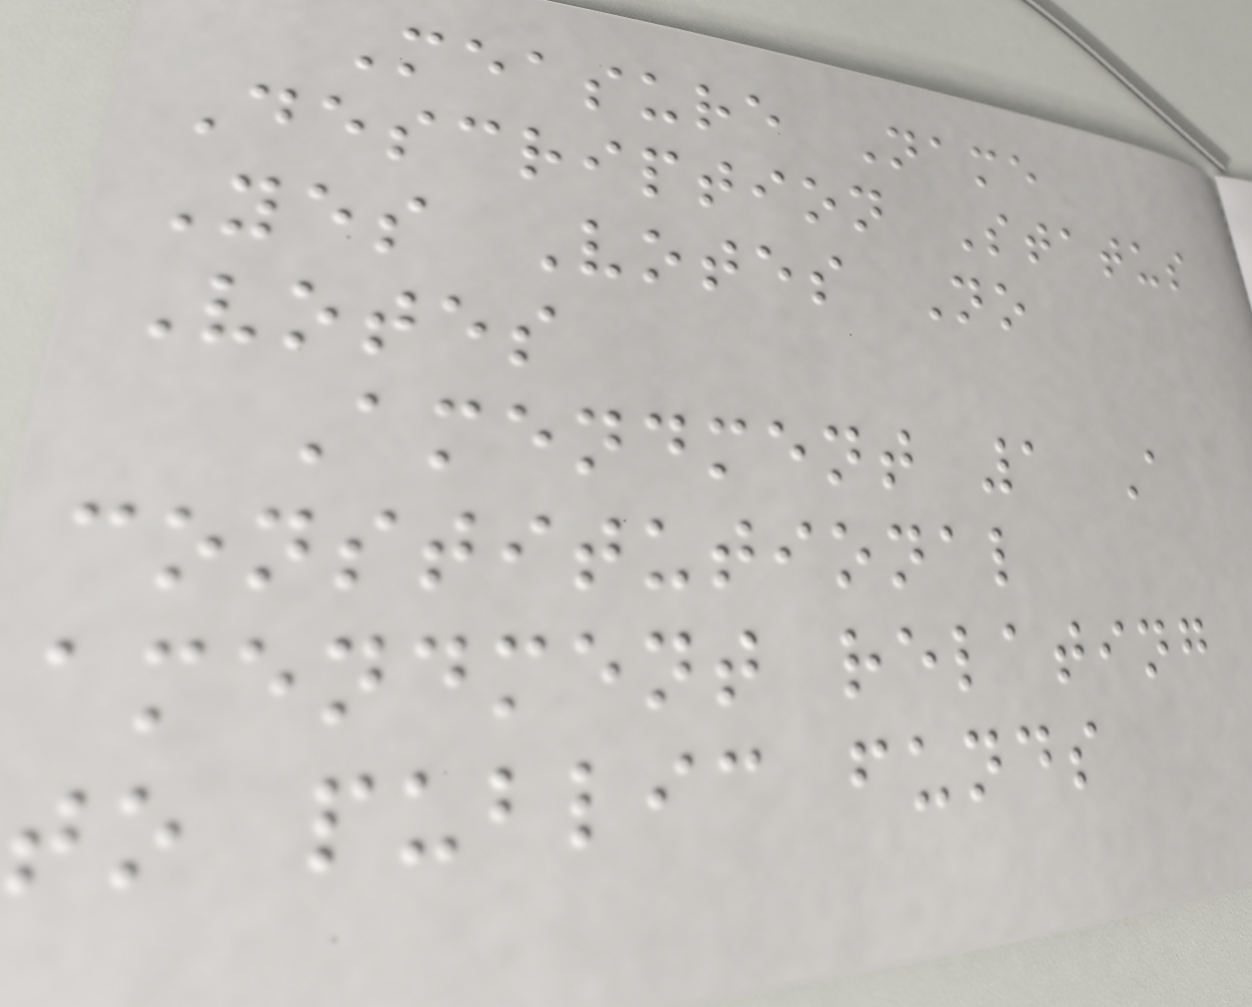Measure Name
Description Status
Yes Votes No
Votes
Amendment 1 A
constitutional
amendment relating
to public funds
